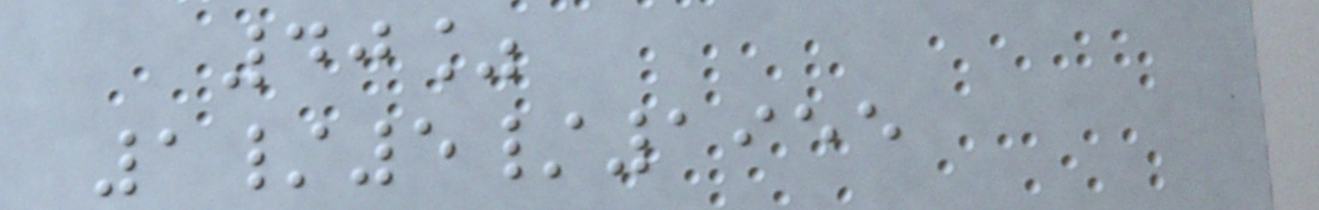40%
1/5/1955
